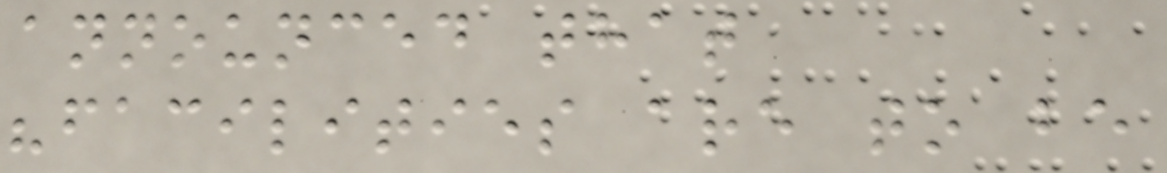announced that
"facilities are to be
